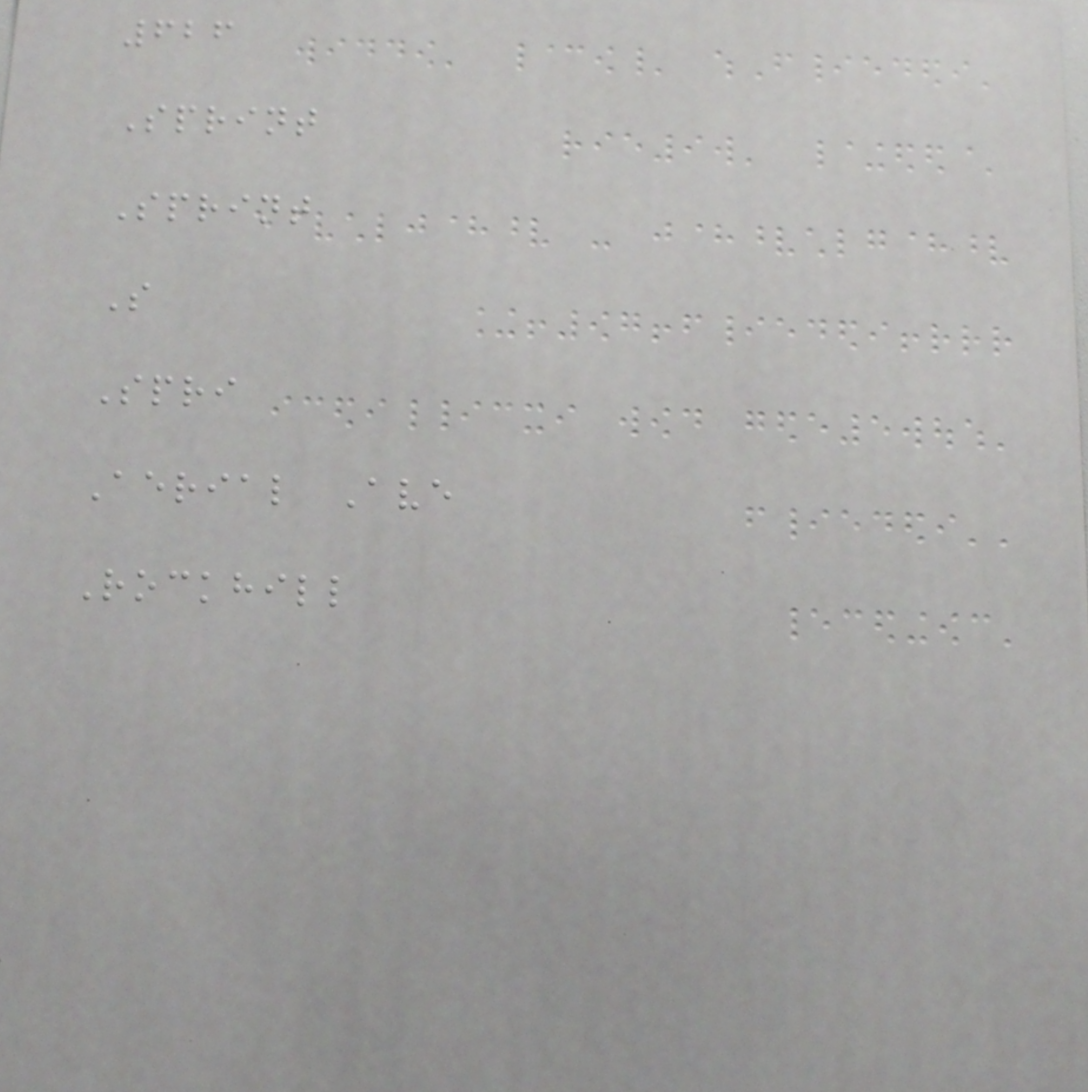626
Sprint
Sprint
S
Spri
Aerial Ave
Rockhill
